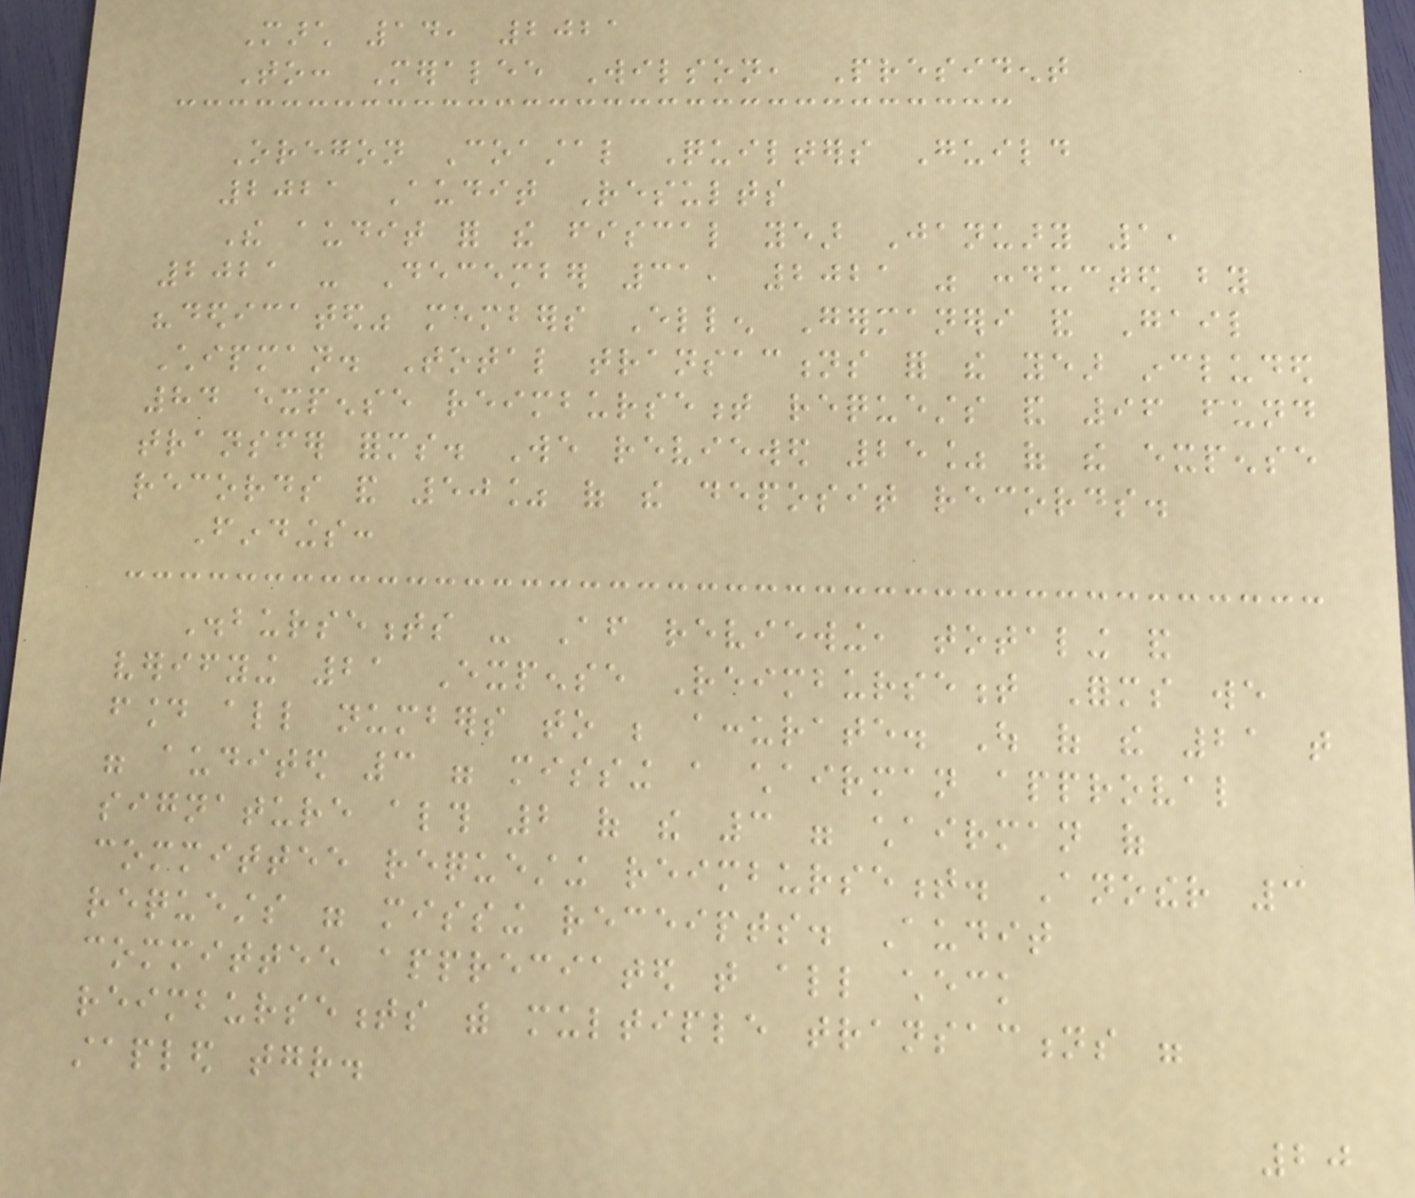March 14, 2021
To: Meralee Wilson, President
Oregon Coastal Quilters Guild
2021 Audit Results
The audit for the fiscal year January 1,
2021 - December 31, 2021 was conducted by
"dedicated" members Ellen Germaneri and Gail
Chipman. Total transactions for the year included
84 expense reimbursement requests and 96 fund
transfer forms. We reviewed 25% of the expense
records and 50% of the deposit records.
Findings:
Disbursements - After reviewing, totaling and
verifying 21 Expense Reimbursement Forms we
found all numbers to be accurate. Out of the 21 that
were audited 3 were missing a chairman approval
signature although 2 of the 3 were chairman of
committee requesting reimbursement. Another 3
requests were missing receipts. Audit
committee appreciated that all check
reimbursements with multiple transactions were
stapled together.
20
